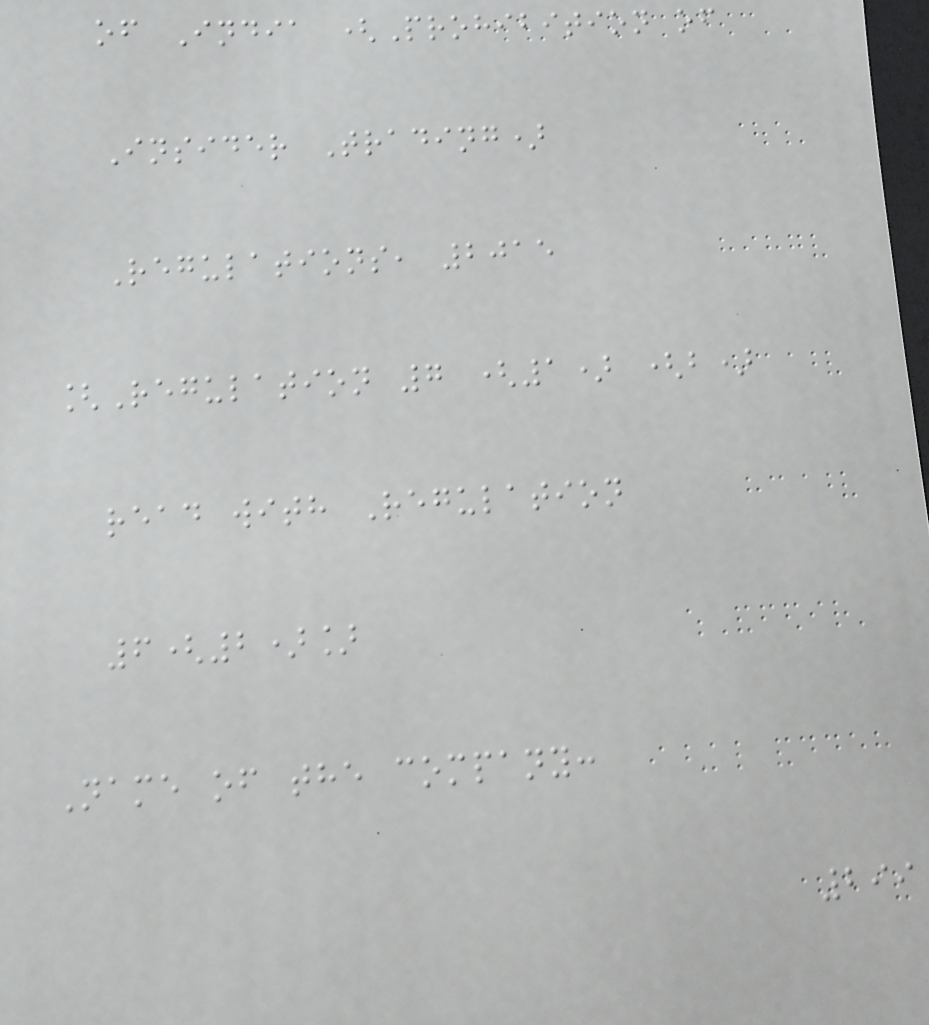of India (Prohibition of
Insider Trading)
Regulations, 2015
[Regulation 7 (1) (b)
read with Regulation
6(2)]
Name of the company:
299
